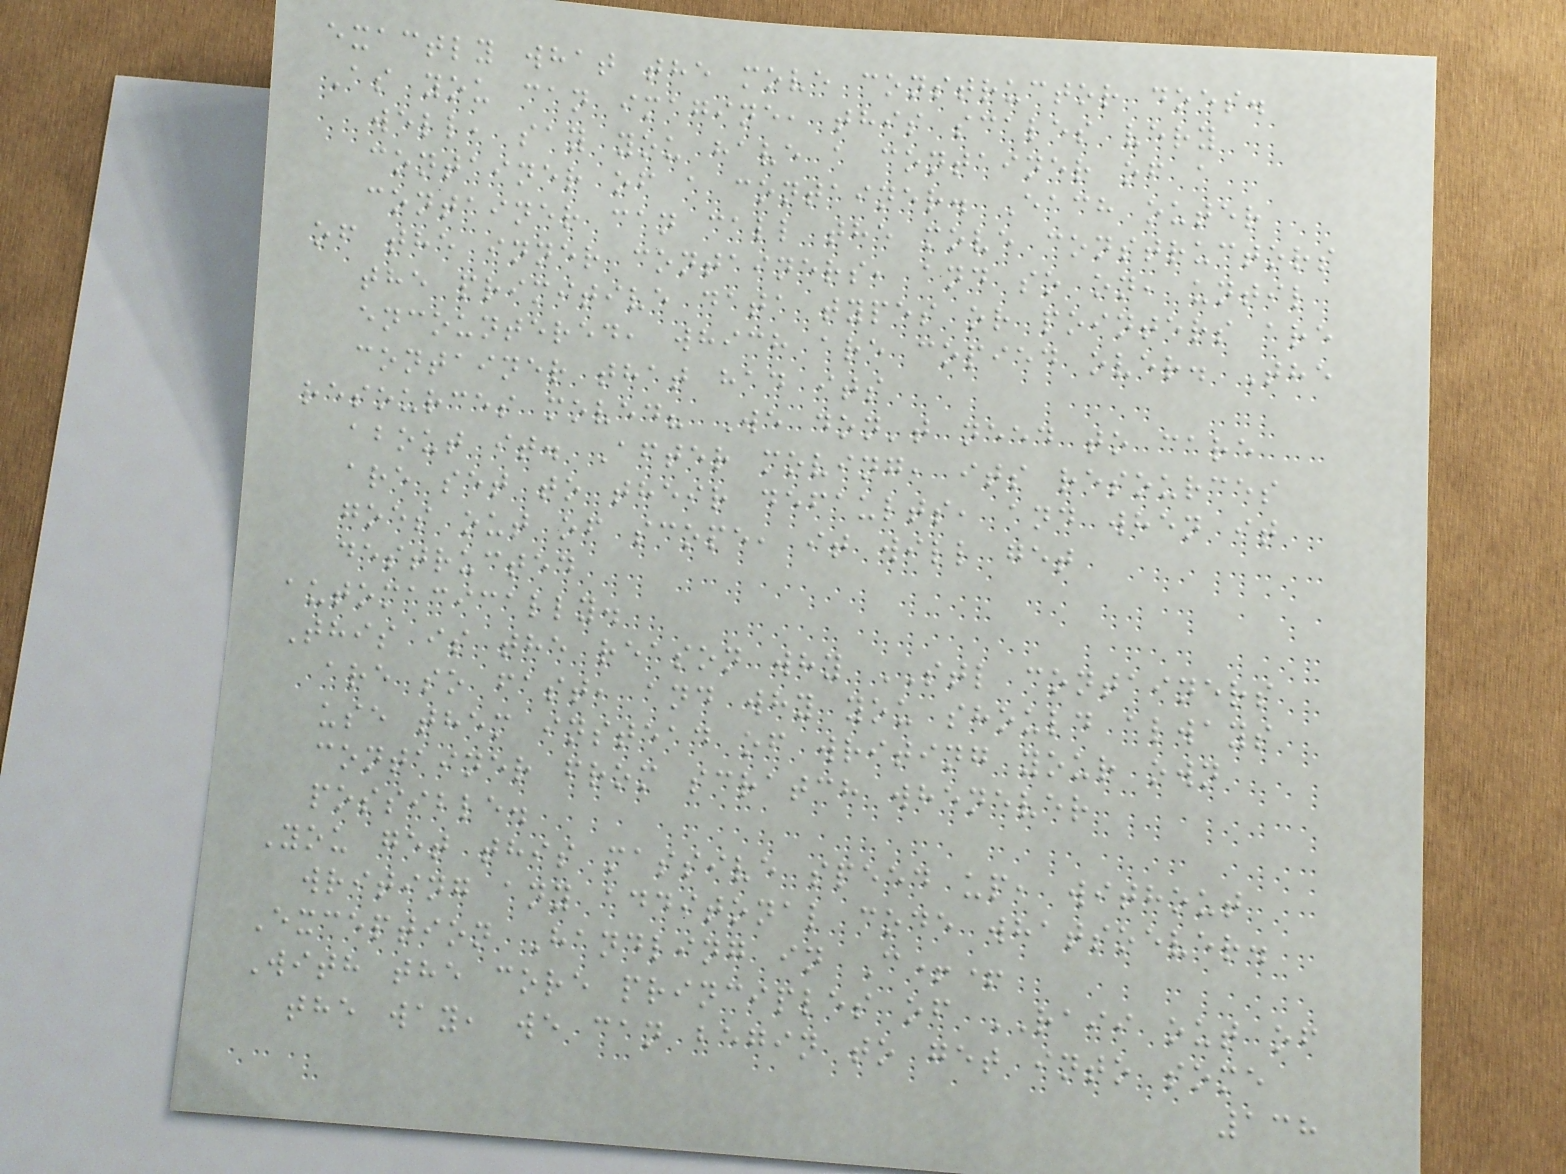exactly what the move constructor does.
As you can imagine, this scales very
well, say you have a container of a
container of a container. Each outer
container can call the move constructors
of the inner containers, and so on, until
the primitive data types or pointers are
encountered, which are copied over. The
container that had its
resources moved? We don't need to care
about it. After moving, its resources
are set to their defaults, and when it
goes out of scope, it will get
destructed
automacically.
This is the reason why STL containers
are so fast, and why you should always
use them instead of writing your own
container from scratch whenever
possible.
You get this massive speed up, without
writing any additonal code whatsoever.
Exception Handling in C++
With the core principles of RAII out of
the way, we can begin to get into some
138
